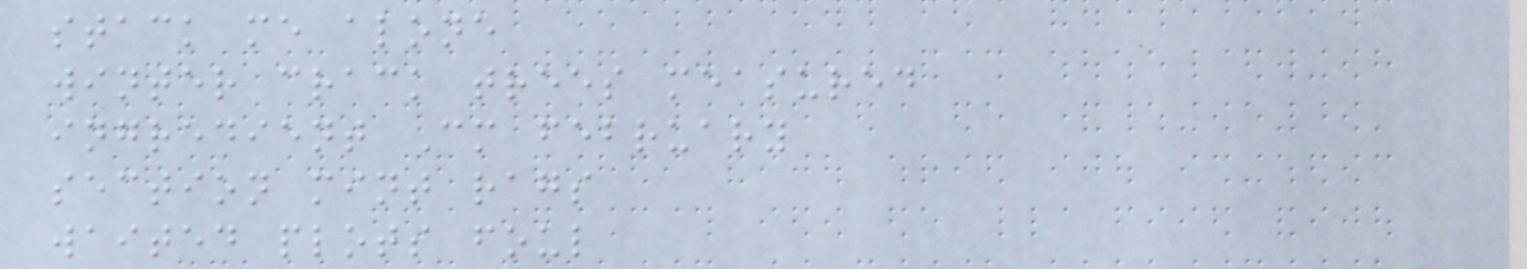stack me alone
winter crack trees measured
ingredient Cm february
section mint rags
waited plots foul
